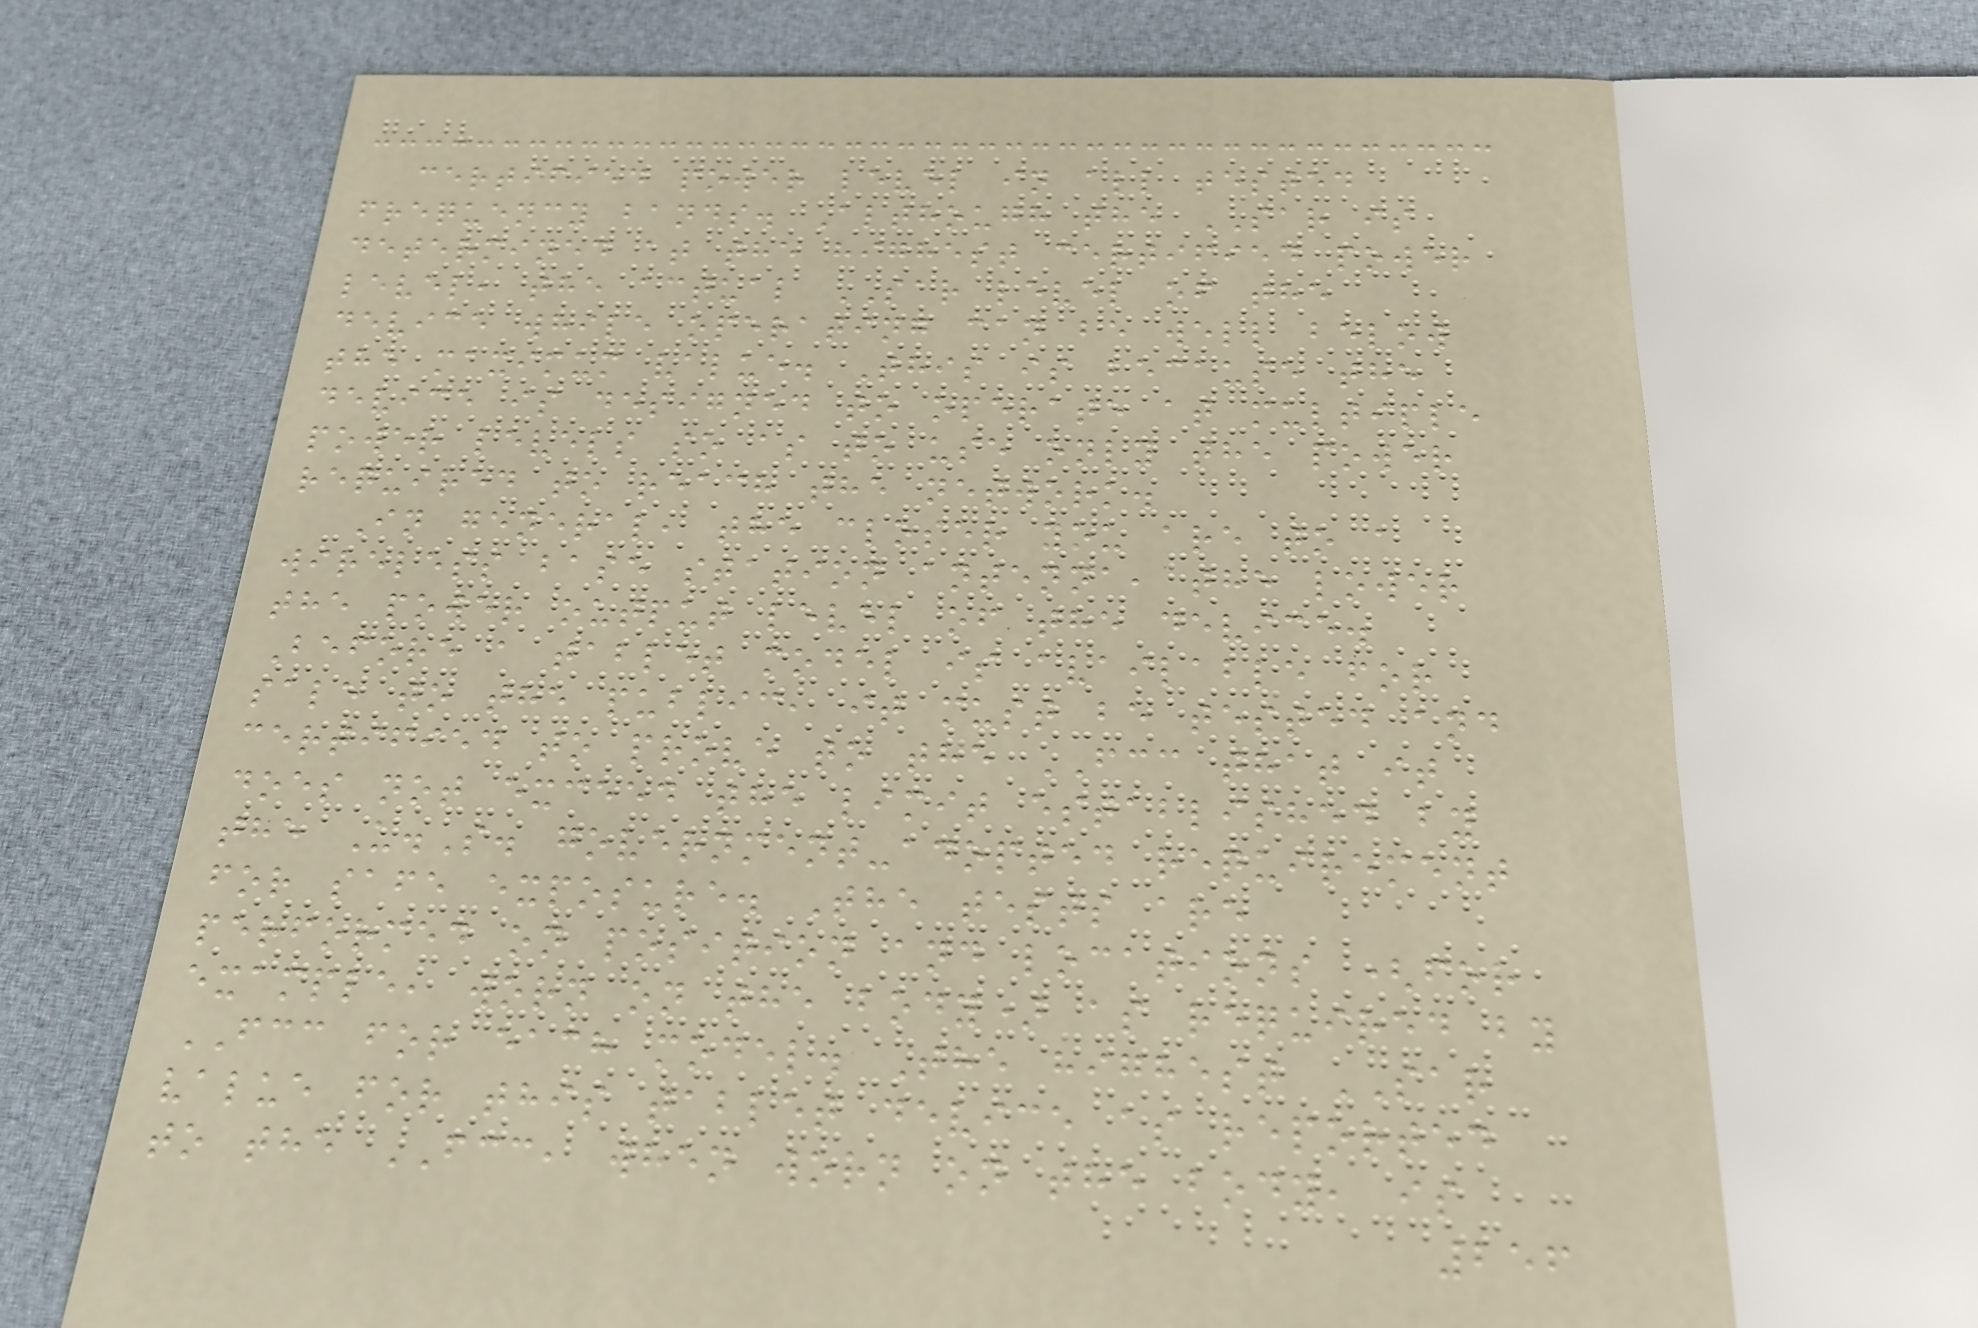certified power level in all tested
frequency bands. Although the SAR is
determined at the highest certified power
level, the actual SAR level of the
device while operating can be well below
the maximum value. This is because the
device is designed to operate at multiple
power levels so as to use only the power
required to reach the network.
In general, the closer you are to a
wireless base station antenna, the lower
the power output level of the device.
Before a tablet model is available for
sale to the public, it must be tested and
certified to prove to the FCC that it
does not exceed the limit established by
the U.S. government-adopted requirement
for safe exposure. The tests are
performed on position and locations (for
example, worn on the body) as required by
FCC for each model. The highest SAR
value for this tablet device as reported
to the FCC, when worn on the body, is
256
